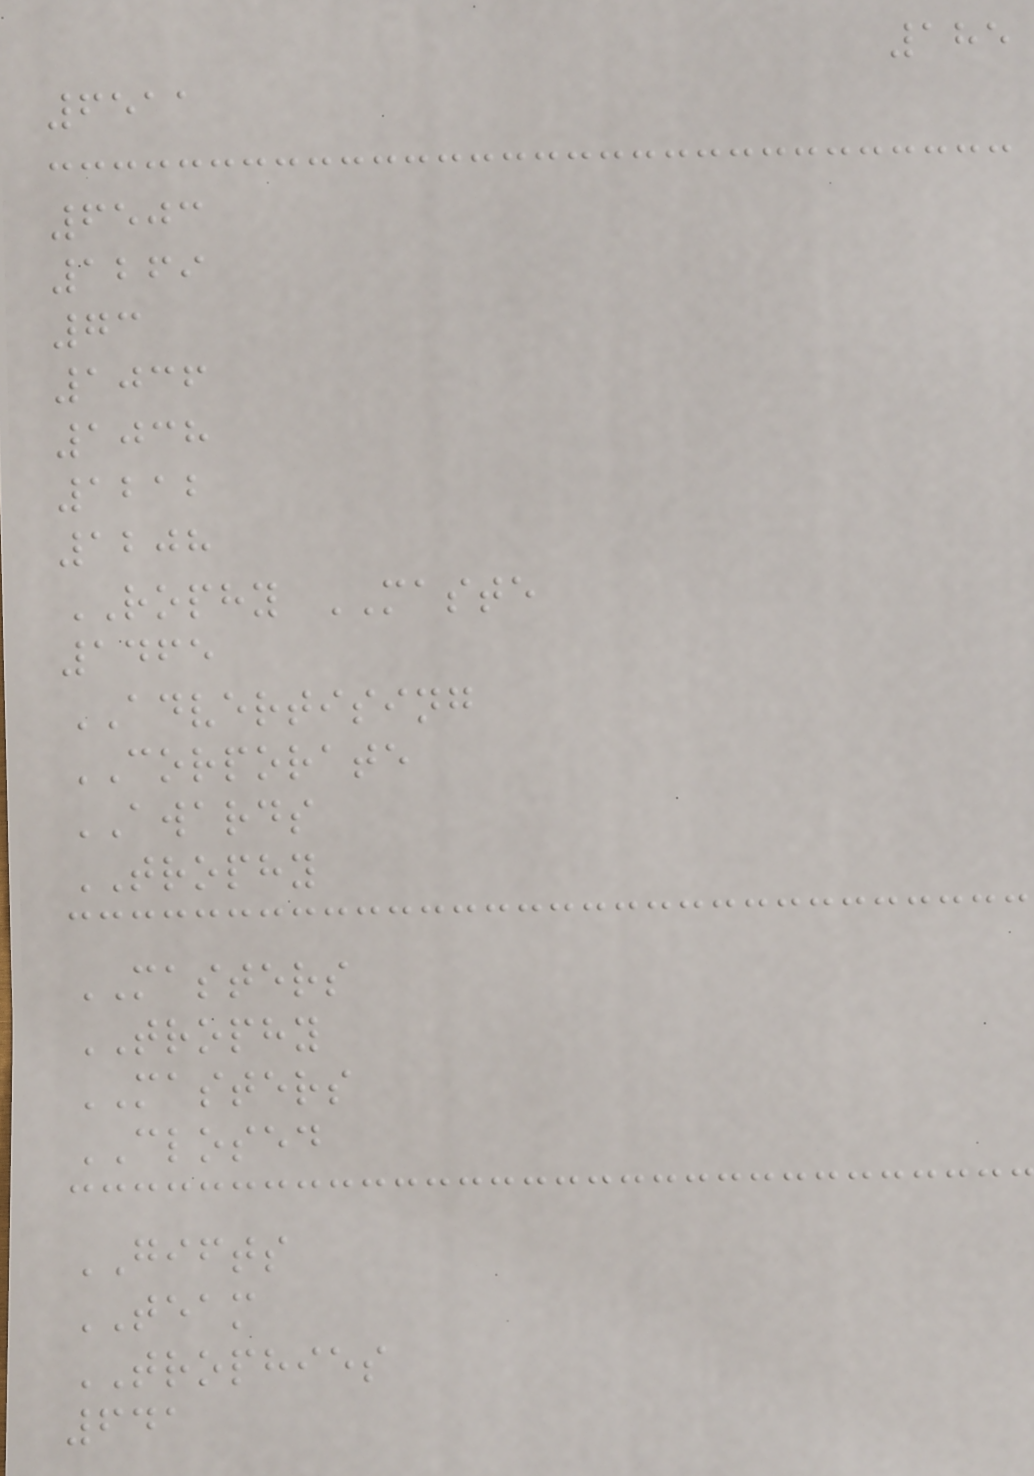185
6511
6503
1269
73
1036
1038
1212
1208
ROPHY MASTE
1465
ADVERTISING
CORPORATE
AWARDS
TROPHY
MASTERS
TROPHY
MASTERS
CLOSED
GIFTS
TEAM
TROPHIES
641
